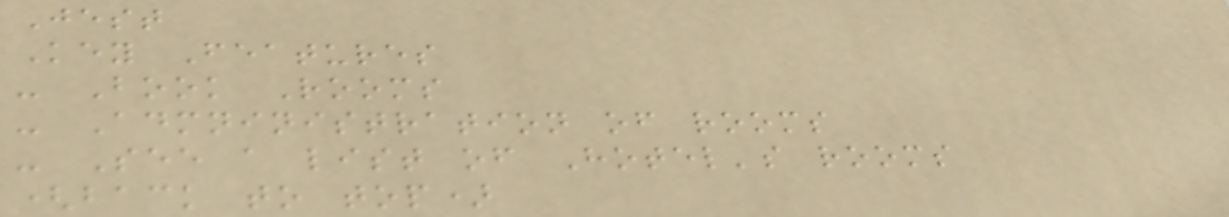Jest
Key Features
- Book Rooms
- Admninistration of rooms
- See a list of Hotel's rooms
(back to top)
